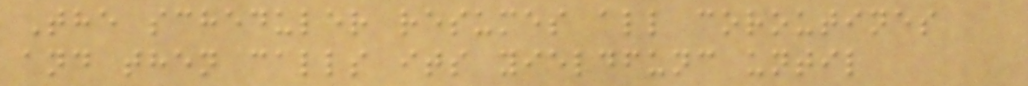The scheduler resumes all coroutines
and then calls its yieldfunc until
